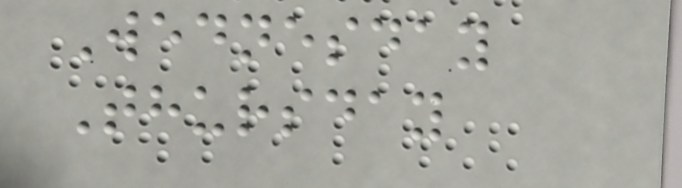Wednesday
Thursday
